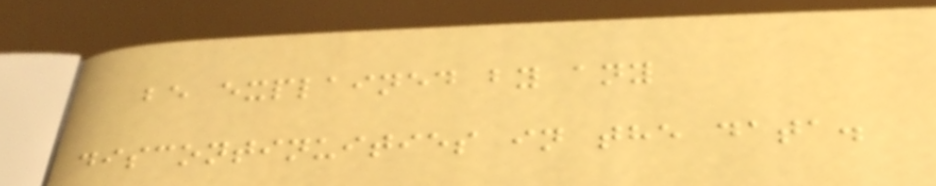be explained by any
discontinuities in the data.
